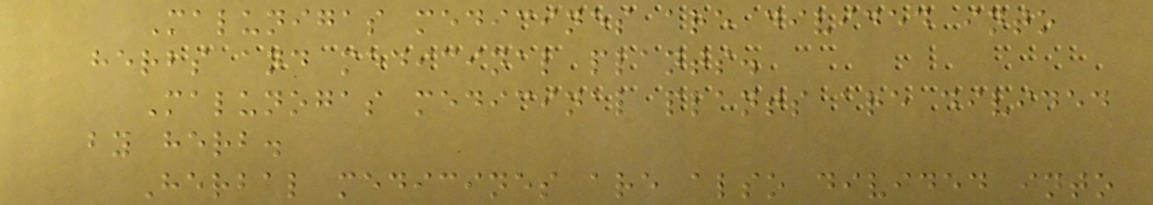Malunigas medicines are divided into
herbs and medicinal plants.
Malunogas medicinal plants are divided
by herb.
Herbal medicines are also divided into
